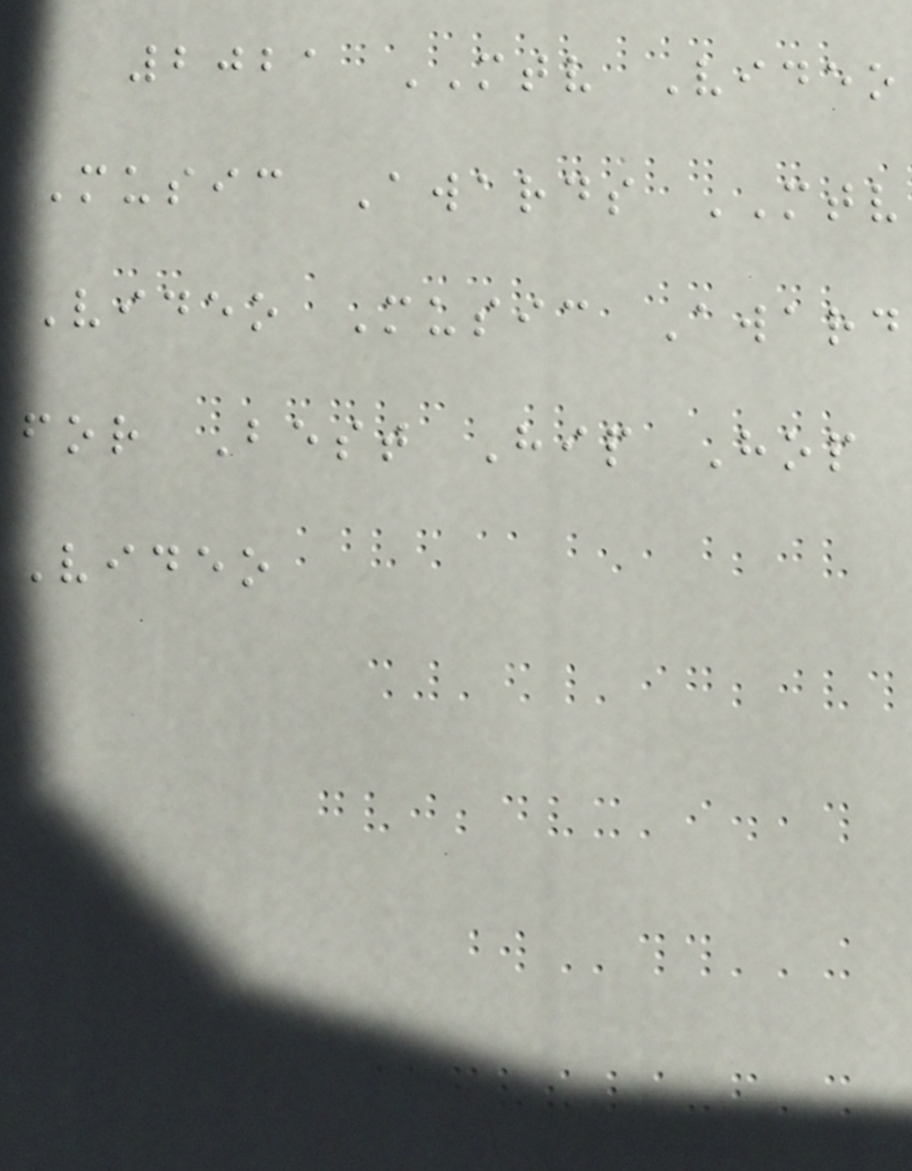2021 MTV Video
Music Awards MTV
Video Music Award
for Best Hip Hop
Video
